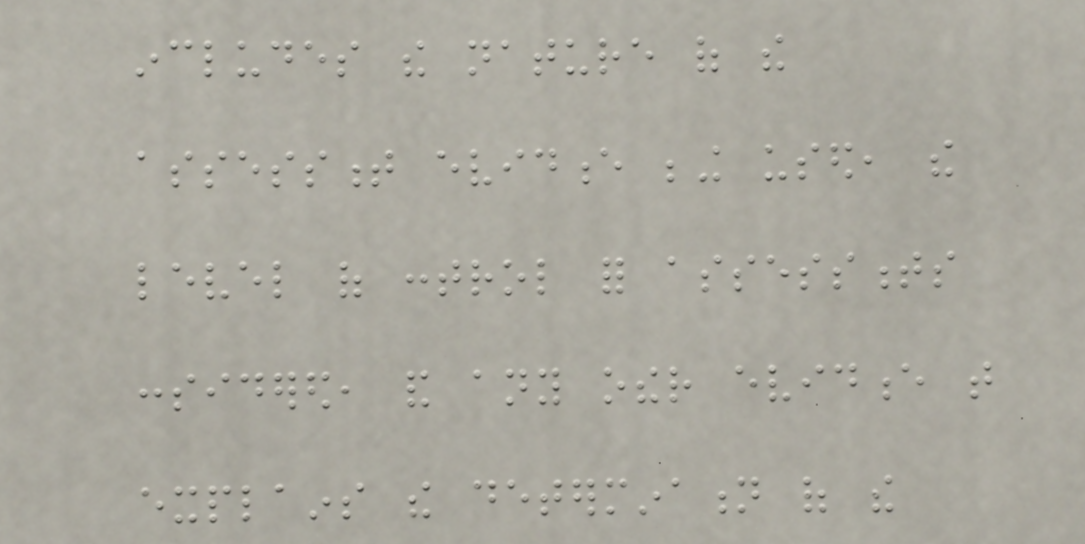includes the nature of the
assessment evidence being used, the
level of control for assessments
considered, and any other evidence that
explains the determination of the
